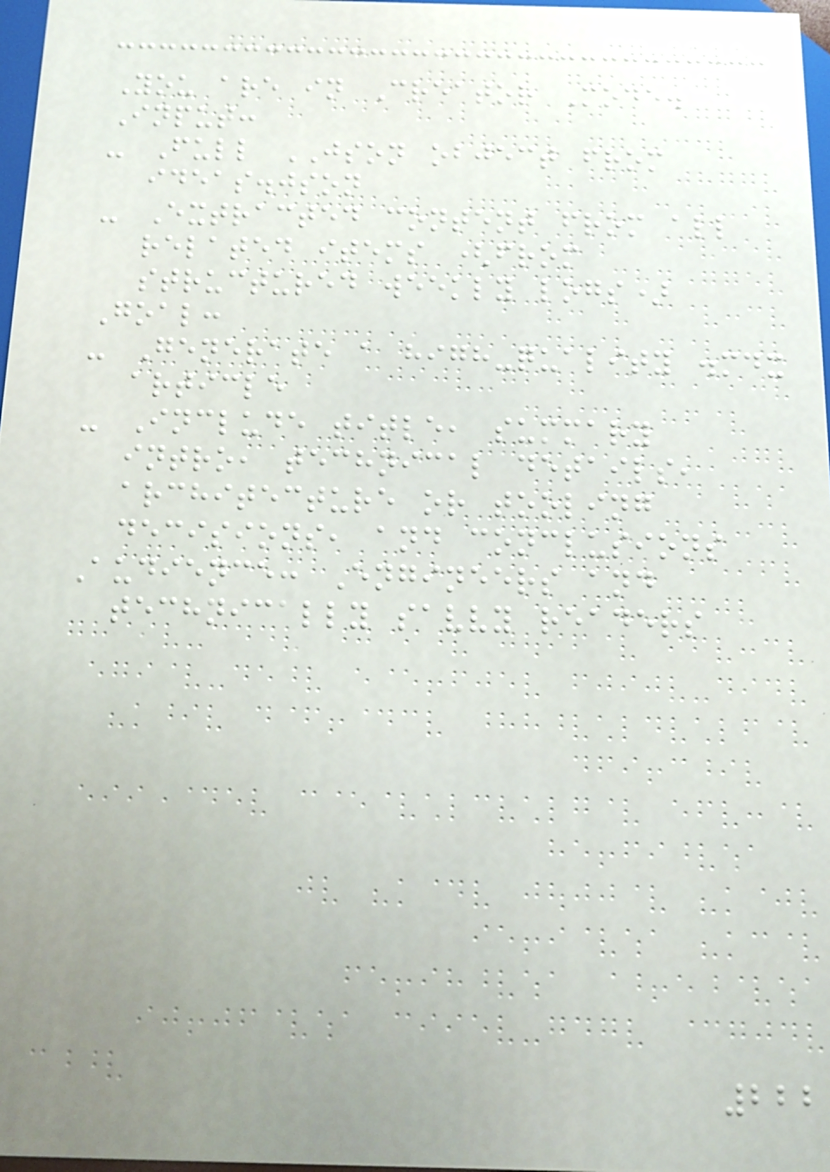You are in Creator Mode.
Input:
- Full JSON object from
ideas.json
- Extracted content from all
related items (from
structured weekly logs)
Goal:
- Generate a high-quality .mdx
article
- Include title, summary
intro, technical details,
architecture or tooling
decisions, and conclusions
Audience: Engineers and
technically savvy readers
222
